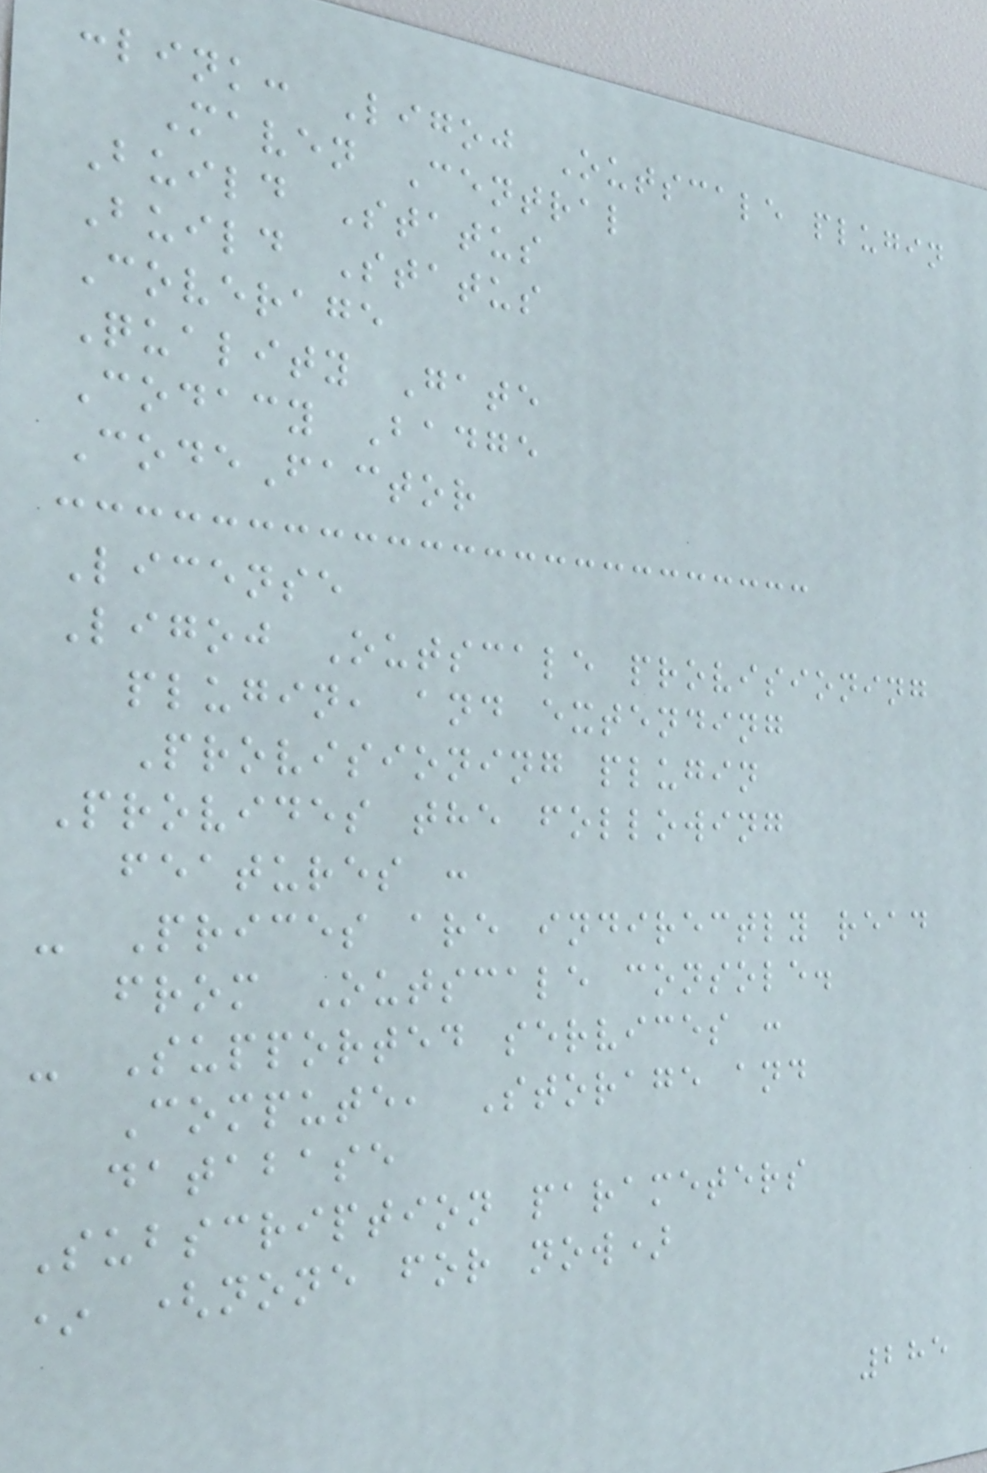:link: Ligoj Outscale plugin
Maven Central
Build Status
Build Status
Coverage
Quality Gate
Codacy Badge
CodeFactor
License
Ligoj Outscale provisioning
plugin, and extending
Provisioning plugin
Provides the following
features :
- Prices are indirectly read
from Outscale console.
- Supported services :
Compute, Storage and
database
Subscription parameters
* (none for now)
285
